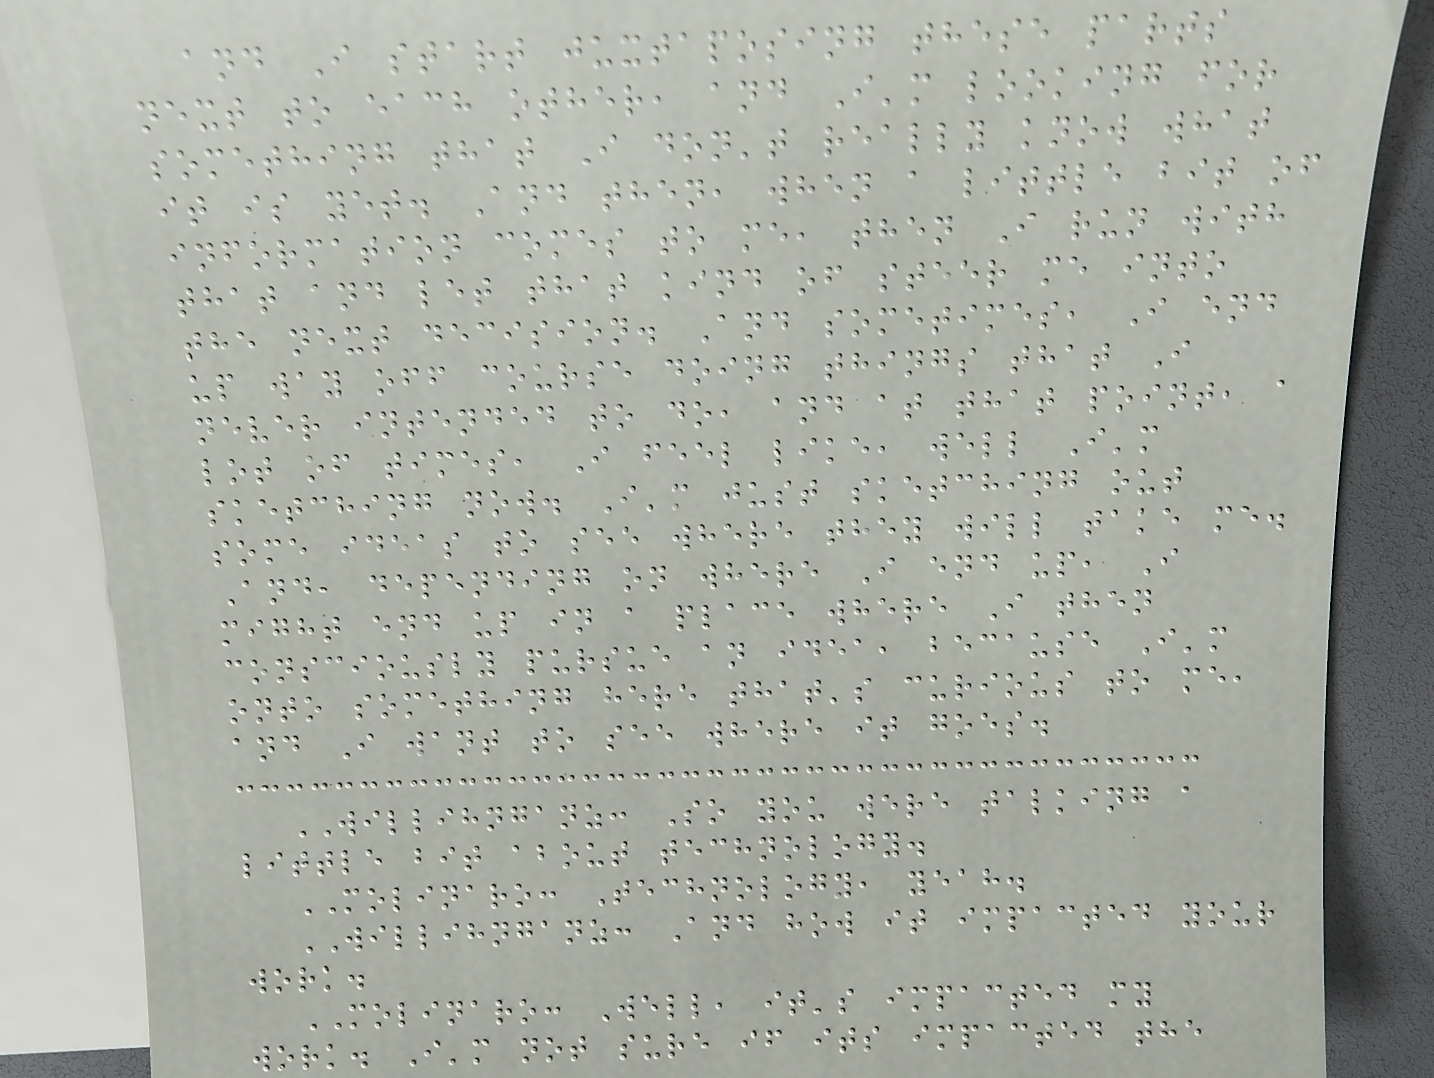and I start juxtaposing these parts
next to each other, and I'm looking for
something that I don't really know what
it is yet. And then, when a little bit of
information comes to me, then I run with
that and let that kind of steer me into
the next decision. And sometimes, I end
up way off course doing things that I
never intended to do, and at that point, a
lot of times, I feel like, well I'm
sketching now. I'm just sketching out
some ideas to see where they will take me.
And, depending on where I end up, I
might end up in a place where I then
consciously pursue an idea, because I'm
onto something here that's curious to me,
and I want to see where it goes.
WILLIHNGANZ: So you were talking a
little bit about technology.
MOLINARO: Technology, yeah.
WILLIHNGANZ: And how it impacted your
work.
MOLINARO: Well, it's impacted my
work. I'm not sure if its impacted the
